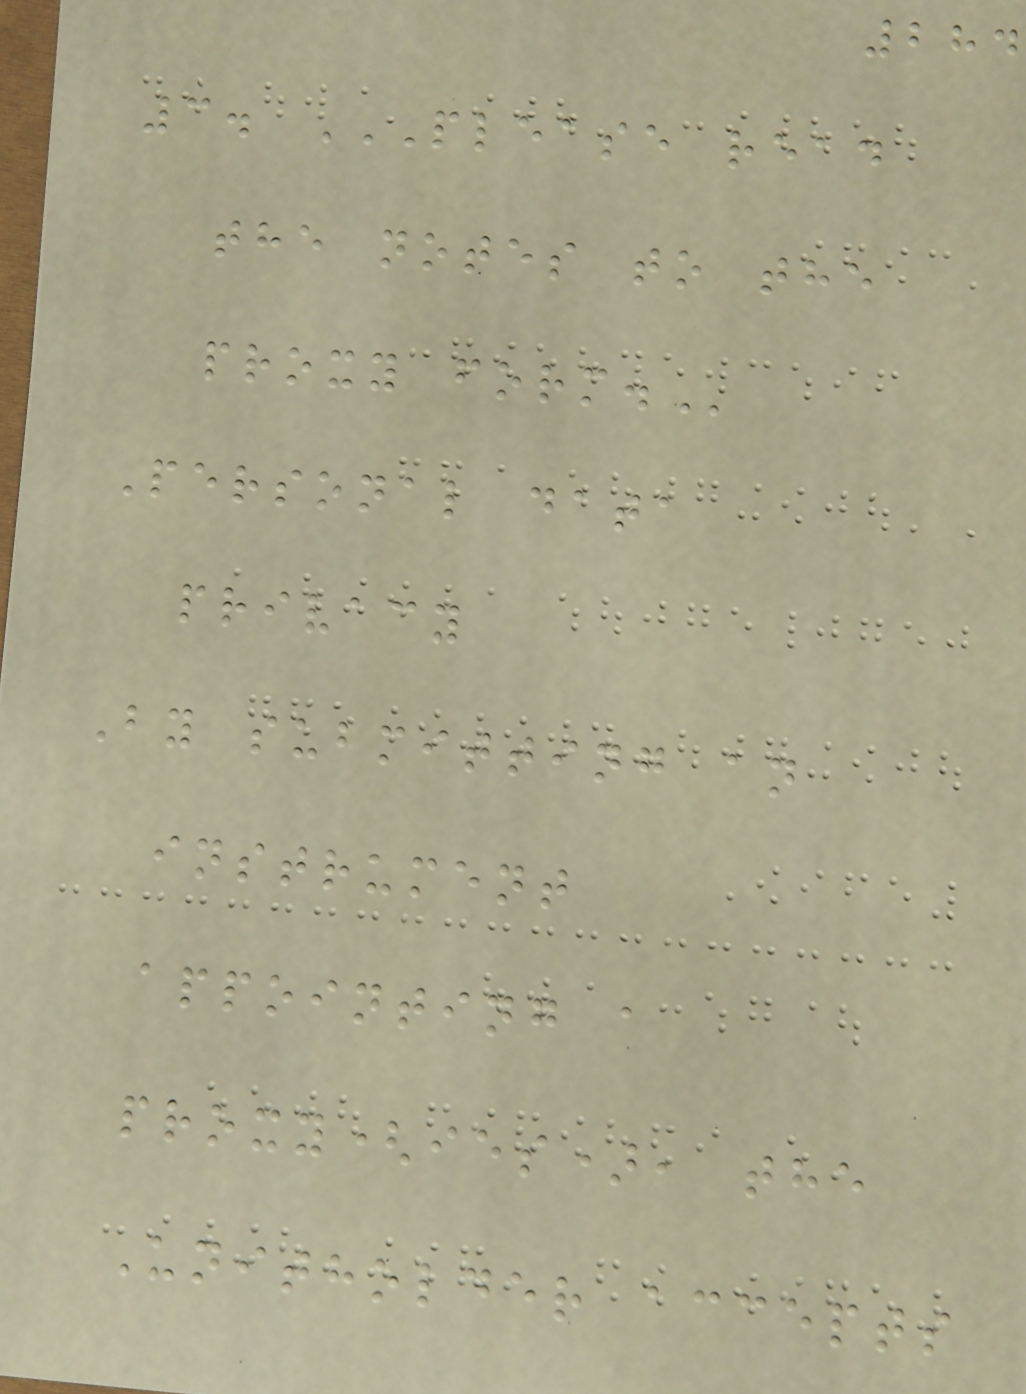284
3. PLEASE READ
THE NOTES TO THE
PROXY FORM.
Personal data
privacy
By submitting an
instrument
appointing a
proxy(ies), the
Unitholder accepts
